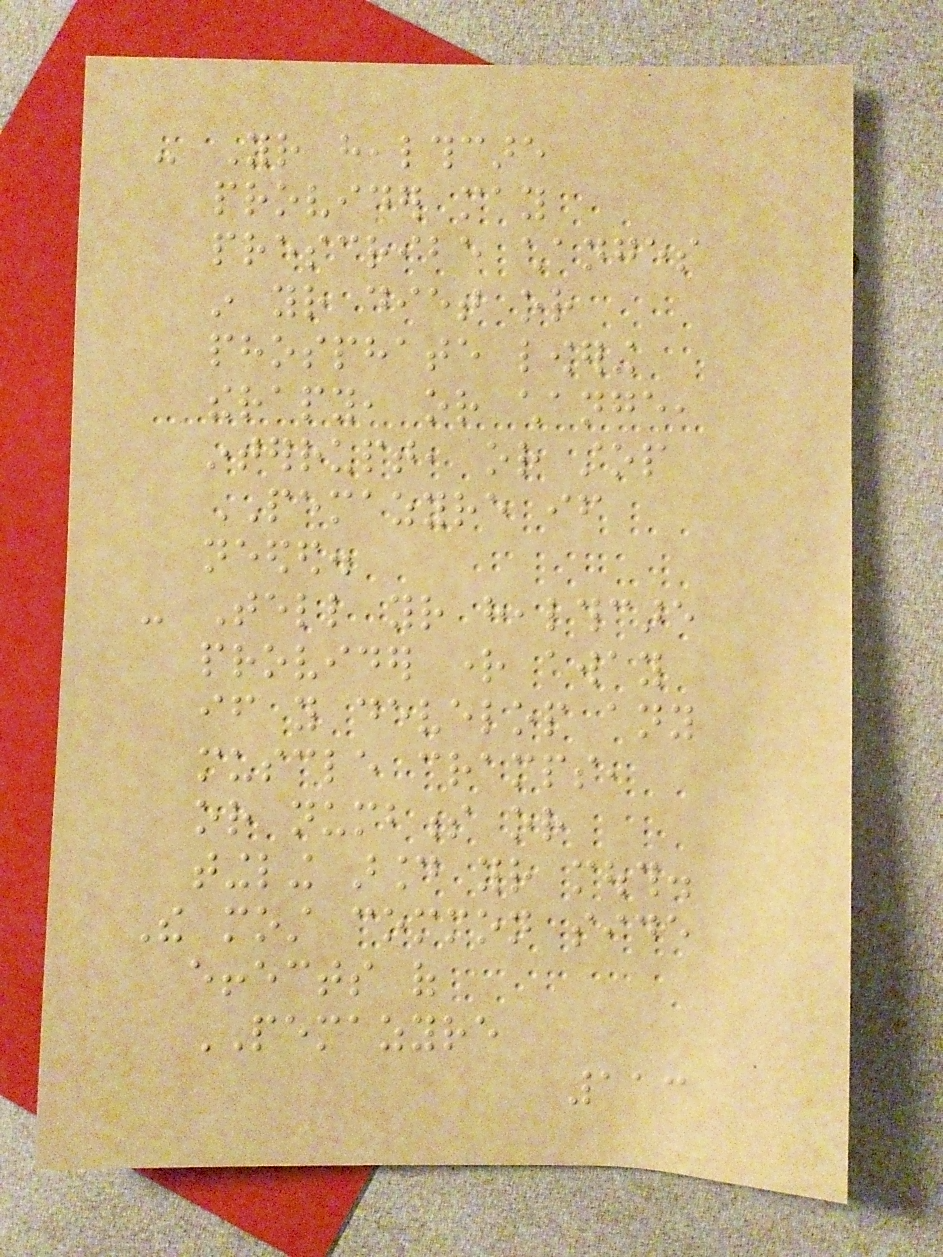- Your healthcare
provider may
prescribe changes
in your diet or
phosphate lowering
therapy, or change,
interrupt, or stop
PEMAZYRE if
needed.
- Tell your healthcare
provider right away
if you develop any
muscle cramps,
or numbness or
tingling around your mouth.
The most common side
effects of
PEMAZYRE
113
